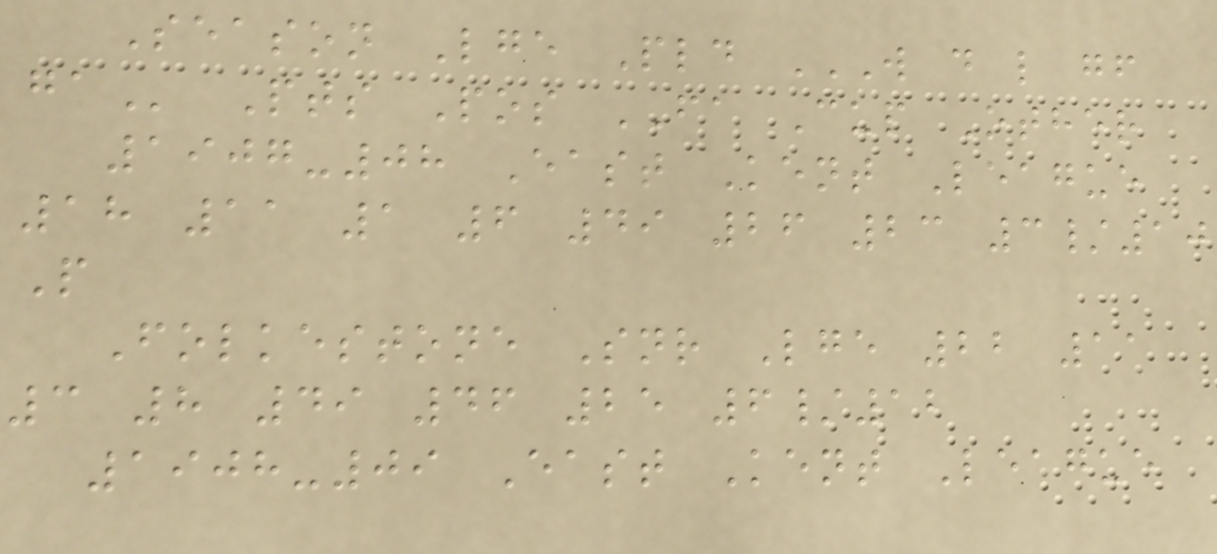Season Lge Pld W D L GF
GA Pts Pos FA Cup Other
1907-08 East Kent League
18 11 1 6 49 26 23 3/10
P
Folkestone Snr Lge 22 11
3 8 49 46 25 6/12
1908-09 East Kent League
